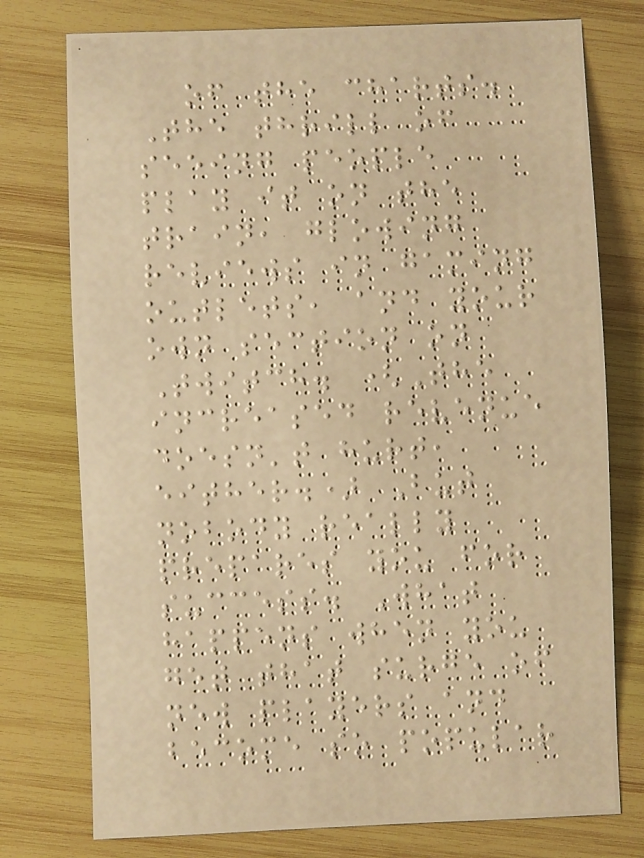of the charts.
The thrill of
seeing people
play it on the
train, glowing
reviews in gaming
outlets, and your
own section on
Twitch. (The
increased revenue
doesn't hurt,
either.) But
nobody really
prepares you for
success. What
happens when you
get that surge of
new players and
become so popular
